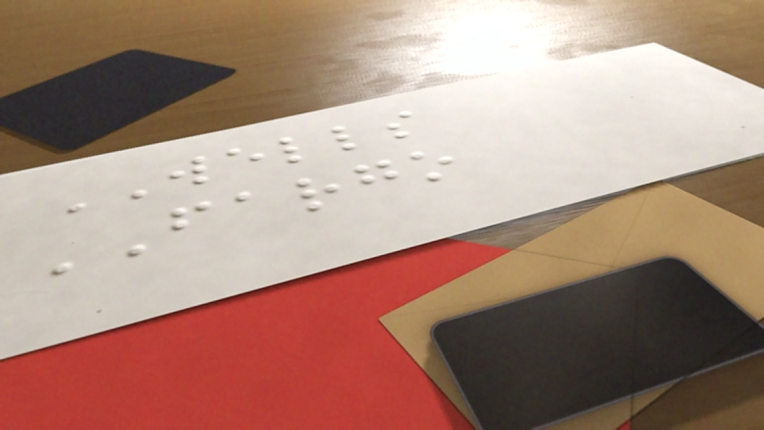WELLS
FARGO
